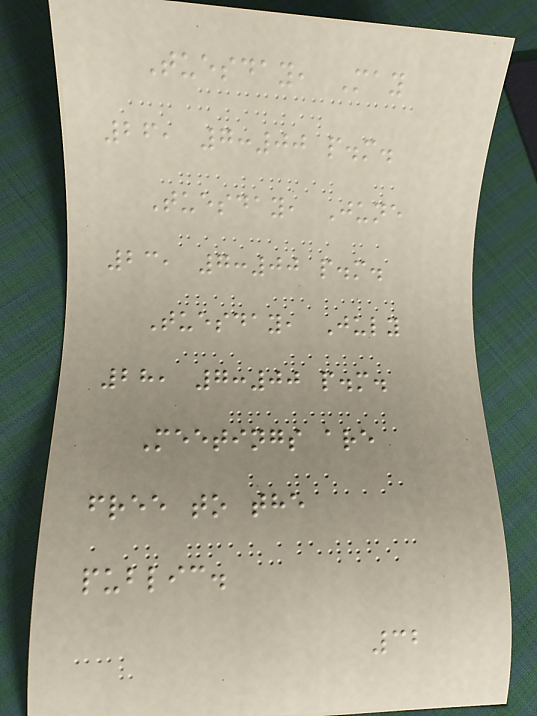Tuesday, May
26, 7:00 p.m.
Tuesday, June
23, 7:00 p.m.
Tuesday, July
28, 7:00 p.m.
Meetings are
free to the
public.
32
